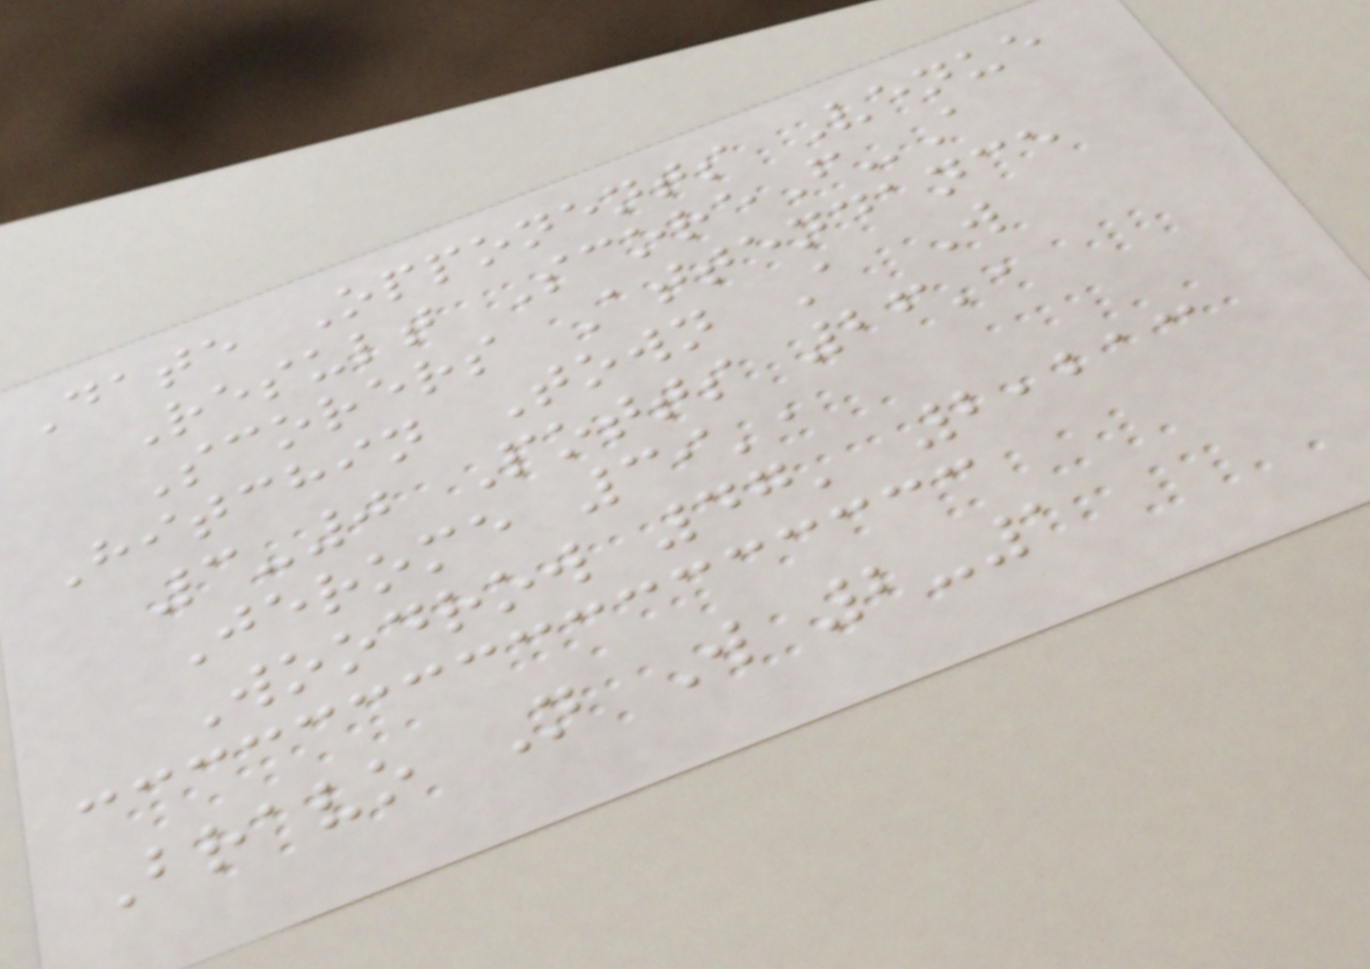Date Opponents Venue
Result ScoreF-A
Scorers Attendance
Hitchin Town A W
3-0 Potts 26',
Jerome 39',
Woodrow 47' 2,213
Bravo N W 2-1
